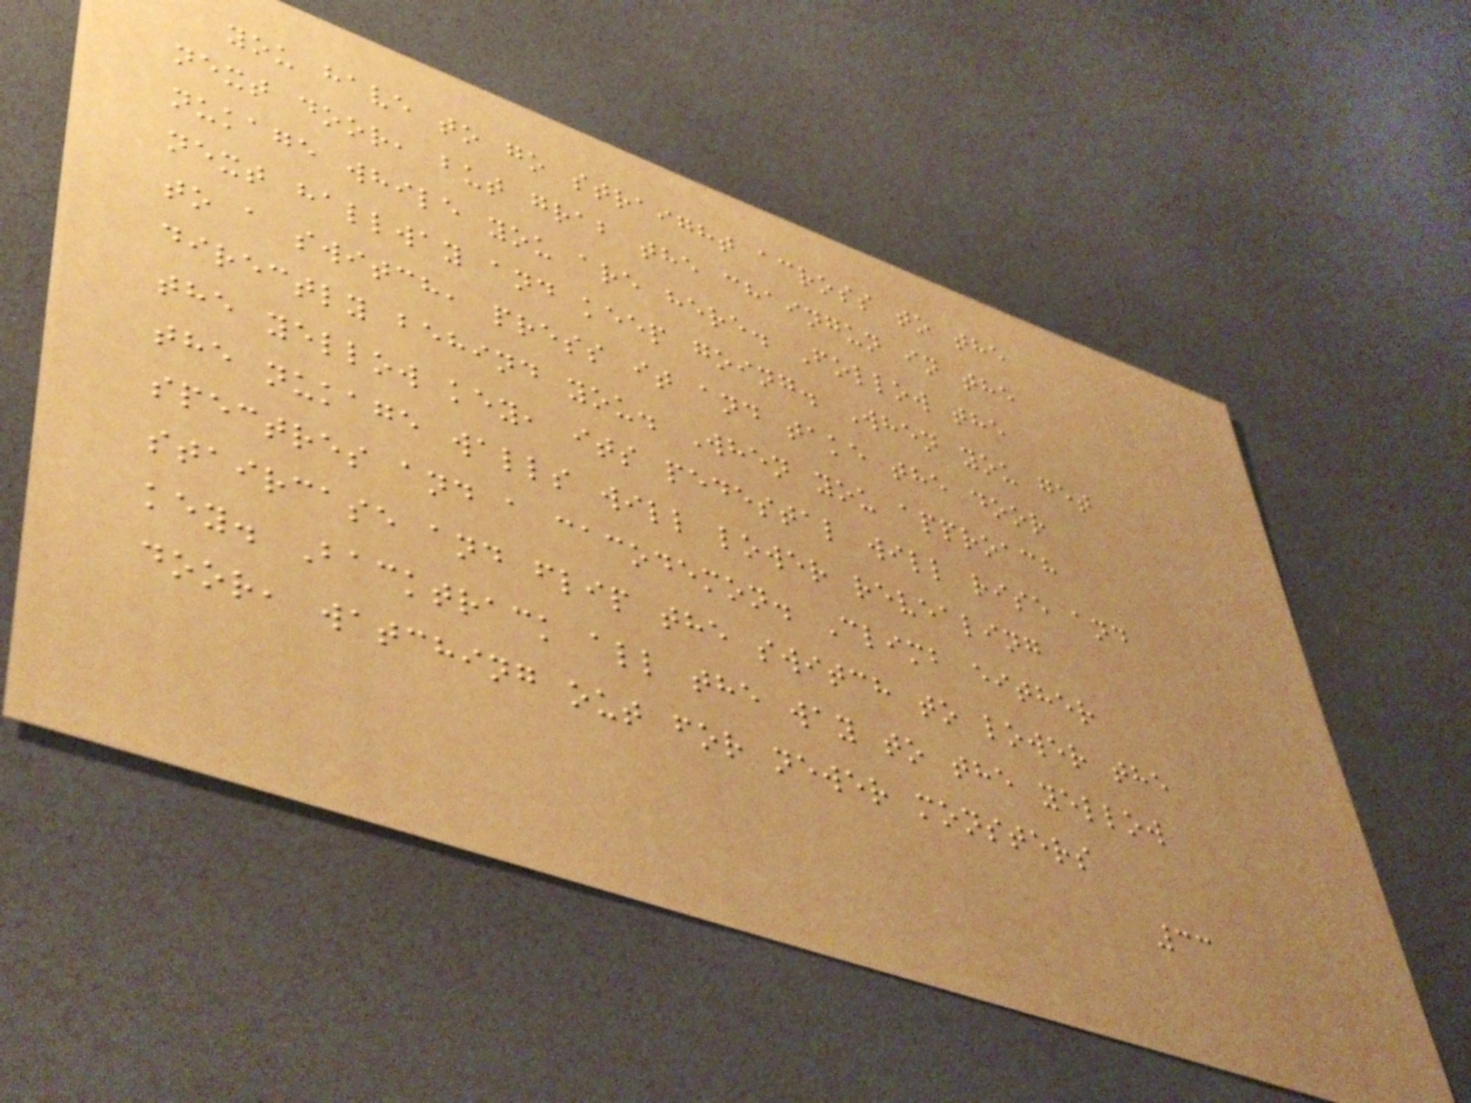you have to go straight across to the
next door, but grab the chaingun in the
nukage while you are here. Follow the
next hallway and keep going. When you get
to a switch, press it and take the door
directly behind you. When you approach
the yellow key, its pedestal will rise and
the nukage walls will lower revealing
spectres and a cacodemon. Climb either
staircase and flip the switch to lower the
key. Backtrack all the way to the yellow
door, watching out for newer monsters
33
